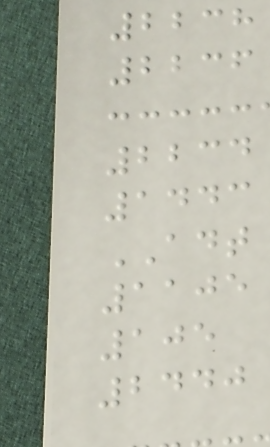2238
2236
2234
1443
ADT
1105
105
2440
